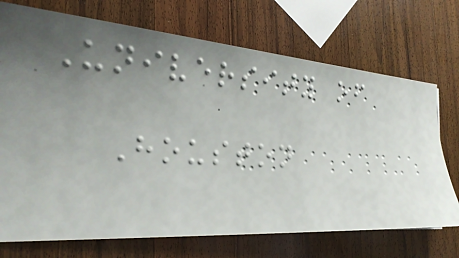University of
Houston
